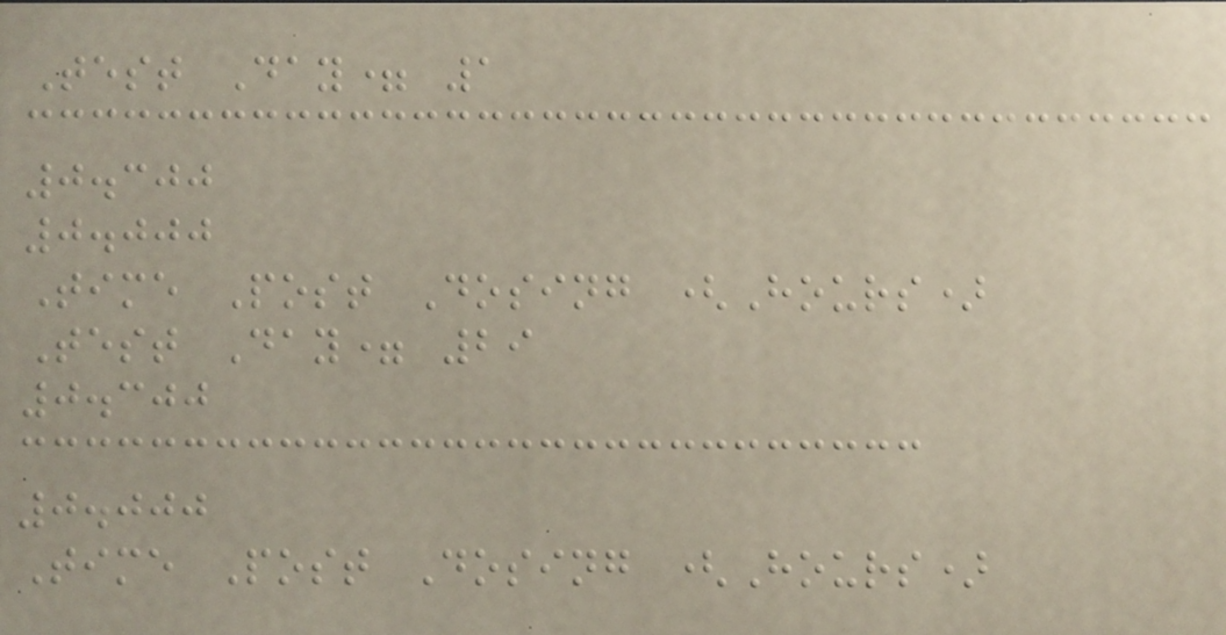Test Day= 1
0.300
0.000
Time Post Dosing (Hours)
Test Day= 29
0.300
0.000
Time Post Dosing (Hours)
